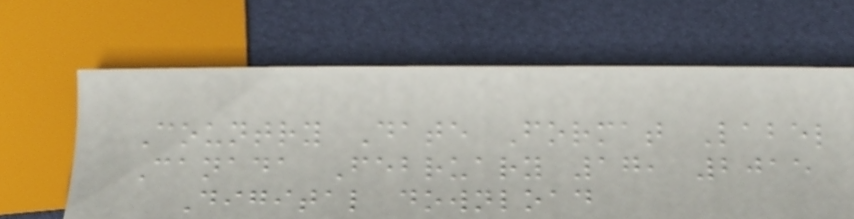Country Date Format Label
Canada February 17, 2015
Digital download
